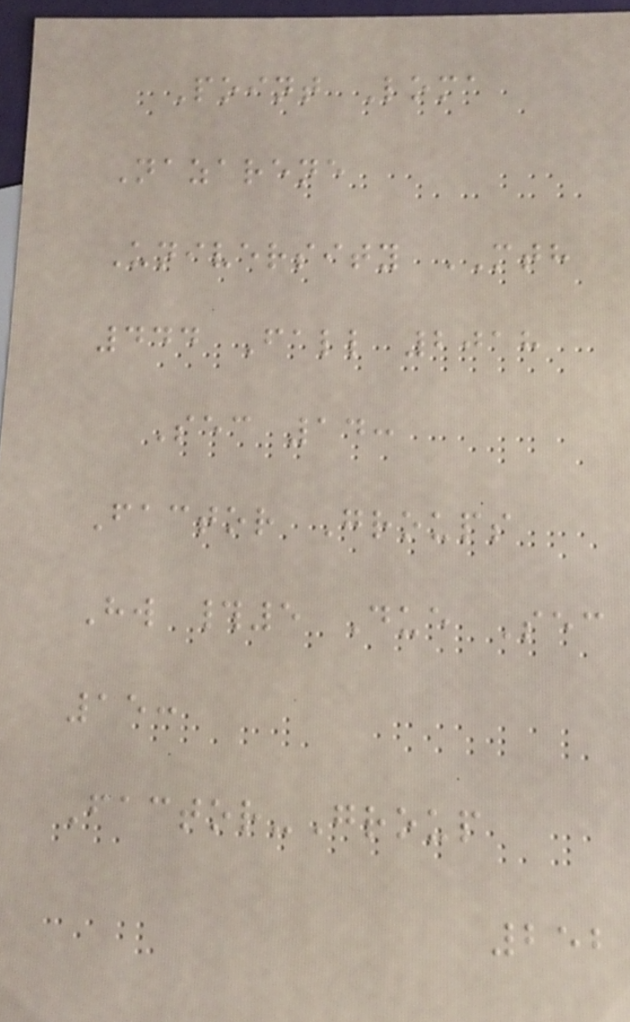Point Loma
Nazarene
University MTH
444 Fall 2018
Sec 14:
Factor Groups
Hw #5 Due Sec
15:
Factor-Group
252
